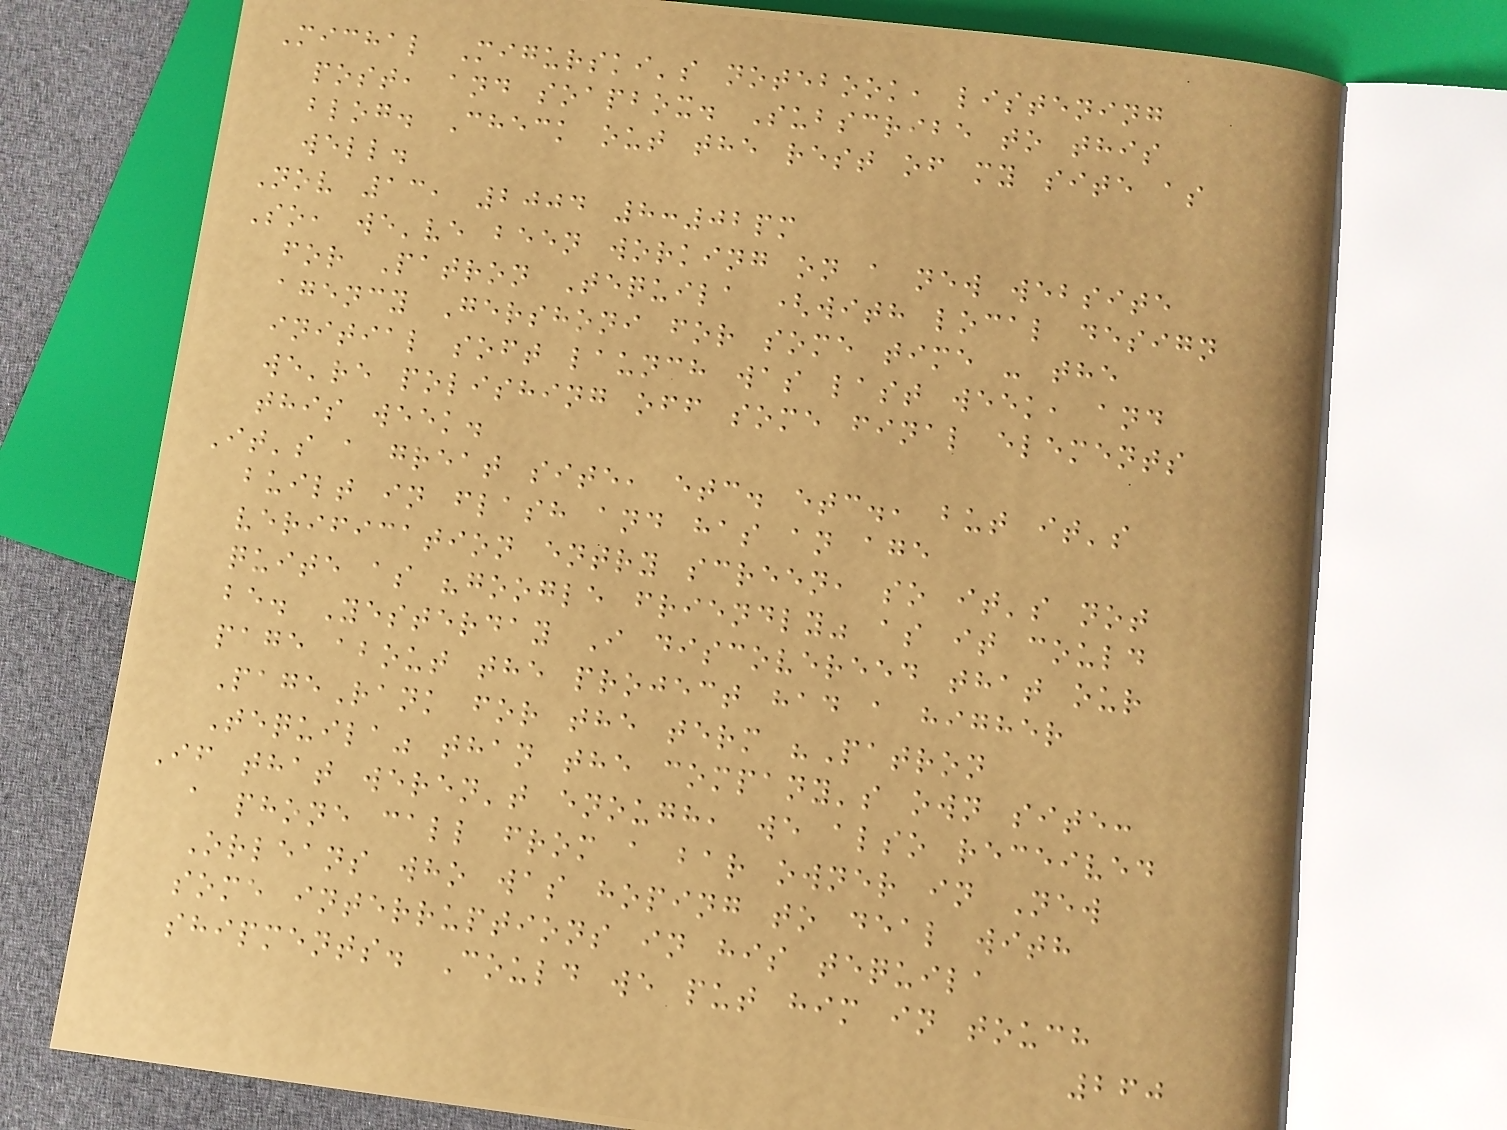Michal Migurski's notebook, listening
post, and soapbox. Subscribe to this
blog. Check out the rest of my site as
well.
Nov 13, 2004 8:02pm
So, we've been working on a new website
for Patron Tequila (with local design
agency Gershoni for some time - the
initial soft launch was last week, and
we're polishing off some final elements
this week.
It's a great site, etc. etc., but it's
built in flash and has an age
verification entry screen, so it's not
quite as "google friendly" as it could
be. Yesterday I discovereed that our
page about the project had a higher
PageRank for the term "Patron
Tequila" than the company's own site:
If that weren't enough, we also received
a phone call from a bar owner in New
Orleans who was hoping to deal with
some interruptions in his tequila
shipments. Could we put him in touch
260
